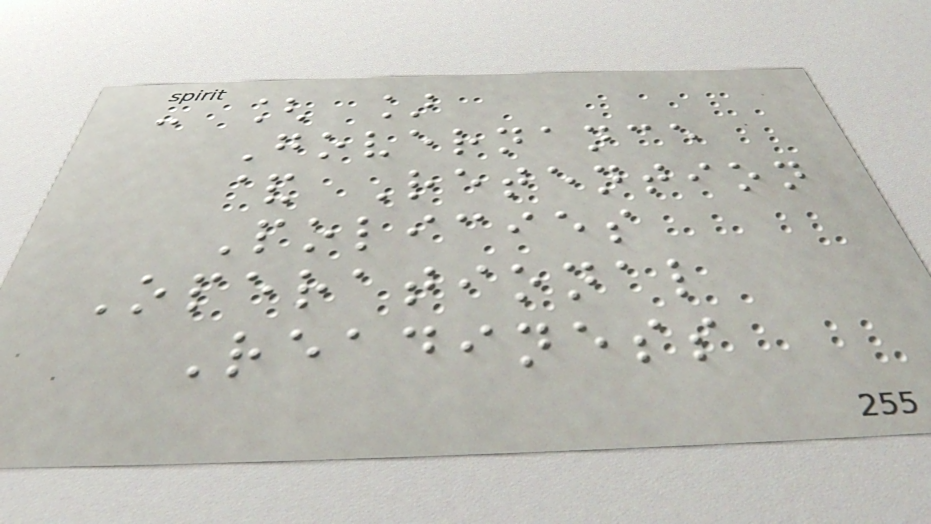- [ ]
Governance
& Retention
Policies
Operational
Readiness
